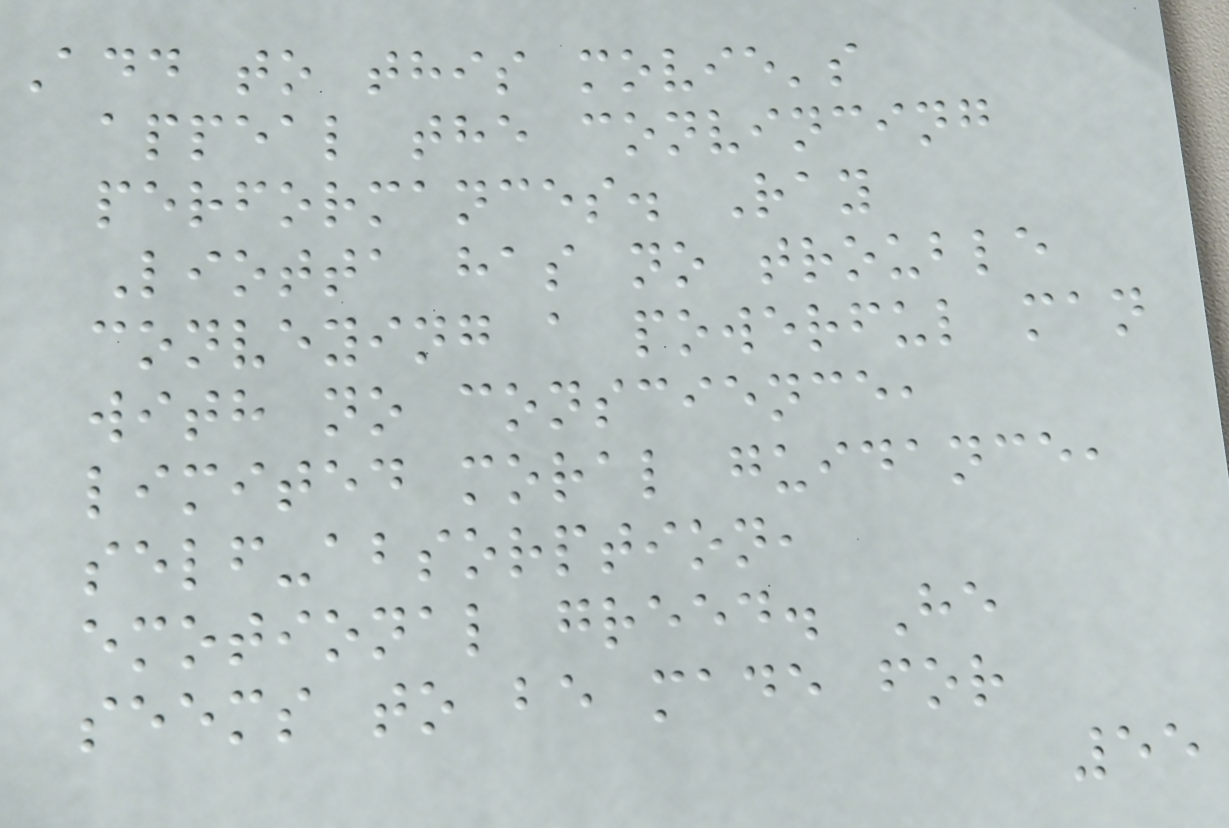Add to this movie's
appeal the convincing
performances. Ray
Liotta has no trouble
conveying a powerful man
with no conscience,
limited moral guidance,
self-absorption,
emotional greed. He
seems to be made for
55
